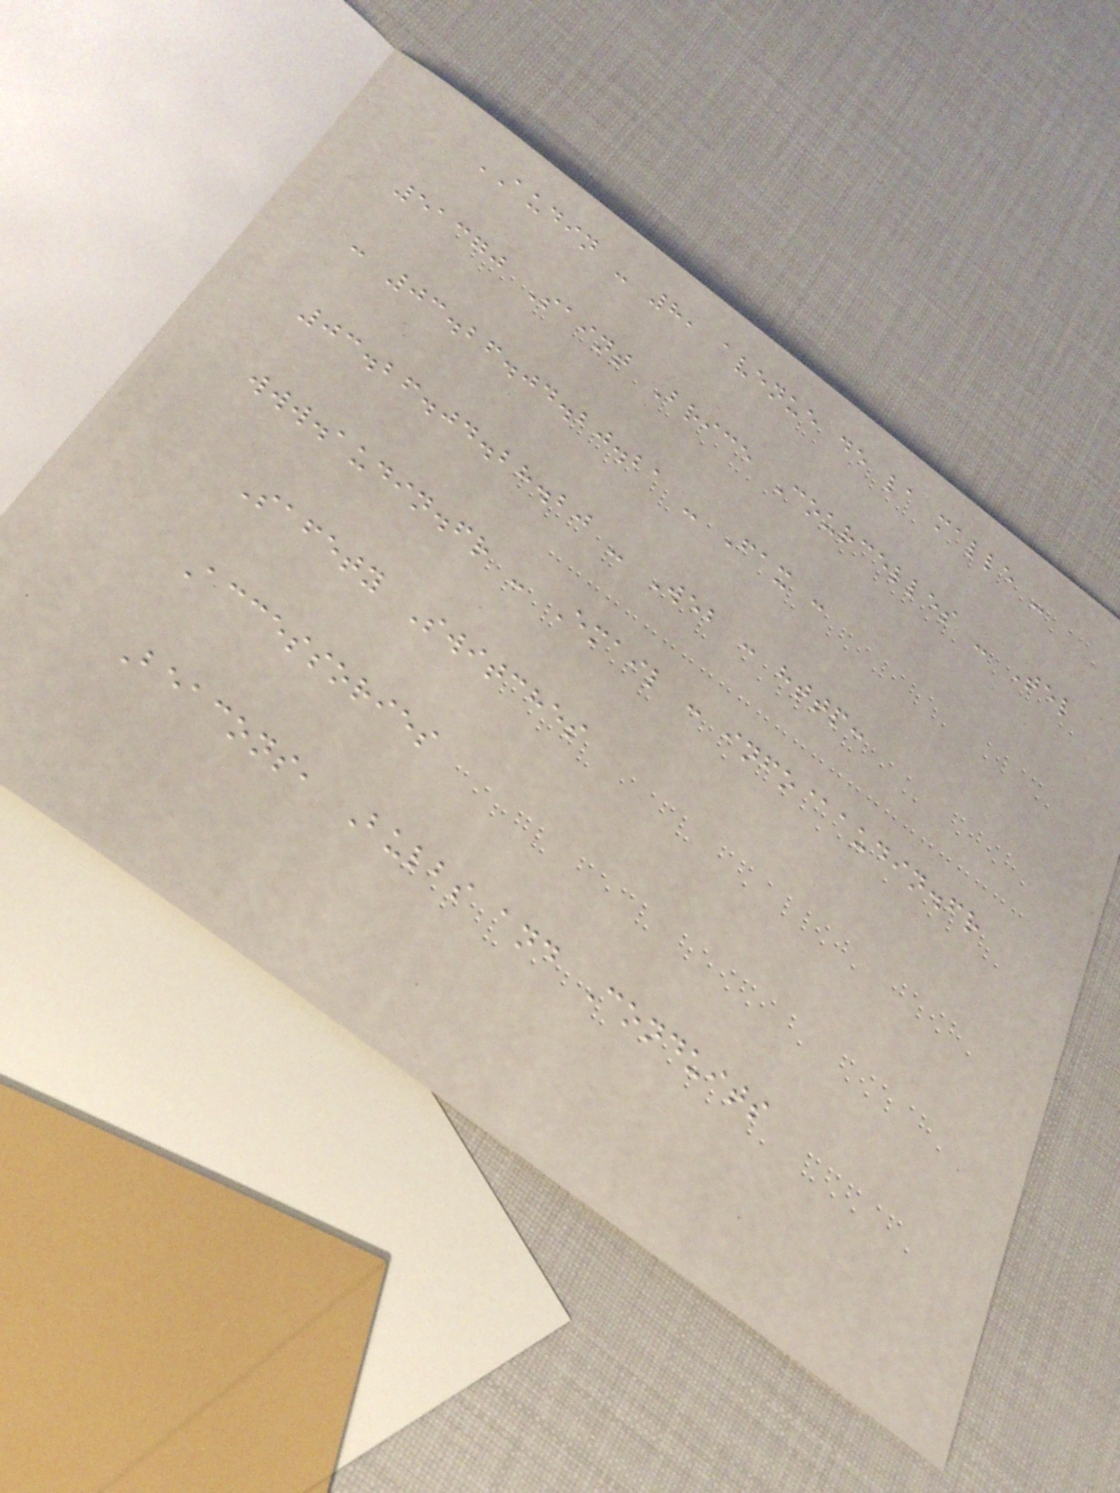AUDIN - 8, avenue de la malle -
51370 Saint Brice Courcelles - Tel
: 03.26.04.20.21 - Fax :
03.26.04.28.20 - Web : http:
www.audin.fr - Email : info@audin.fr
Safety Switches
Accessories
Beacons, Bulbs and Conduits
